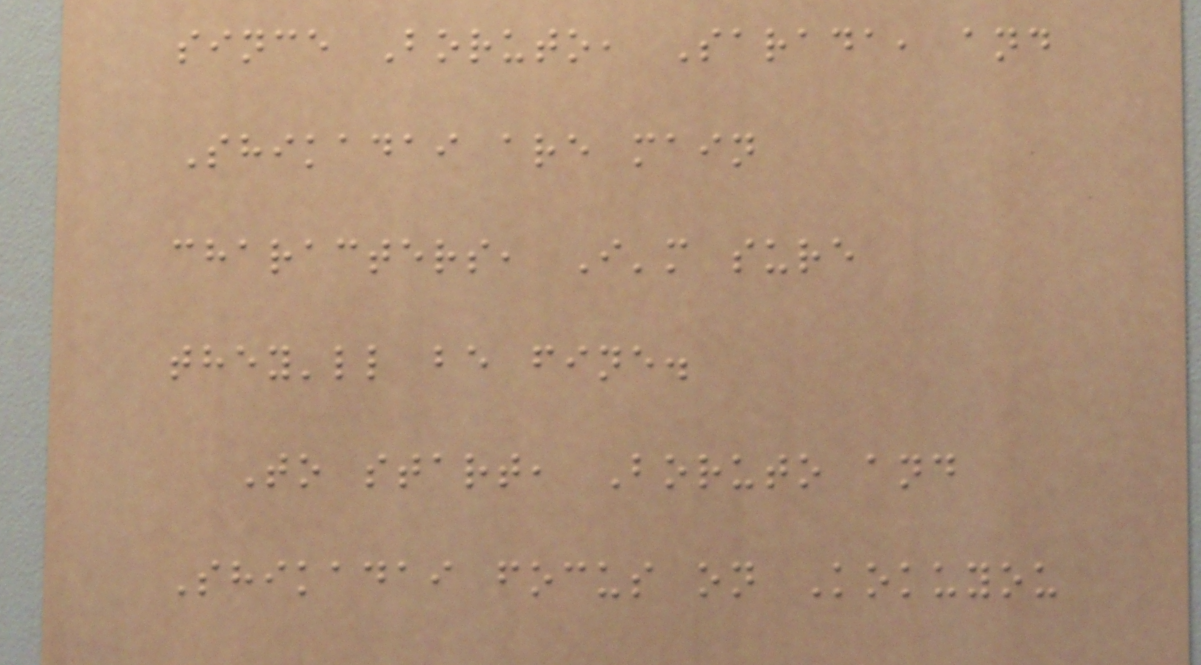since Boruto, Sarada, and
Shikadai are main
characters, I'm sure
they'll be fine.
To start, Boruto and
Shikadai focus on Kokuyou
